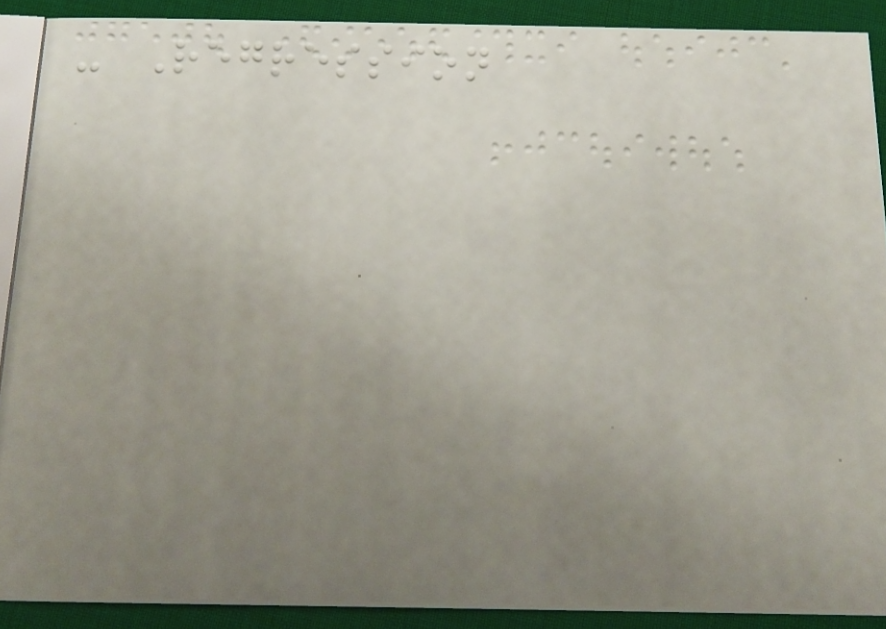- Regression
